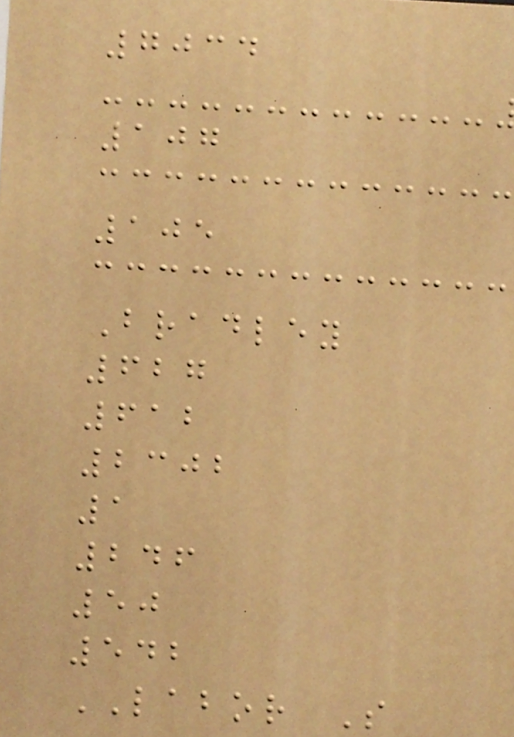7034
107
105
Bradley
627
612
2302
1
246
50
542
LABOR S
